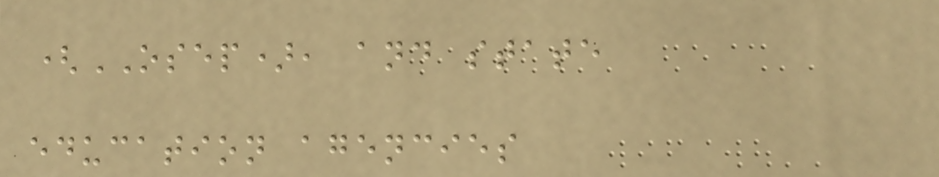(OSEP), and state
education agencies
